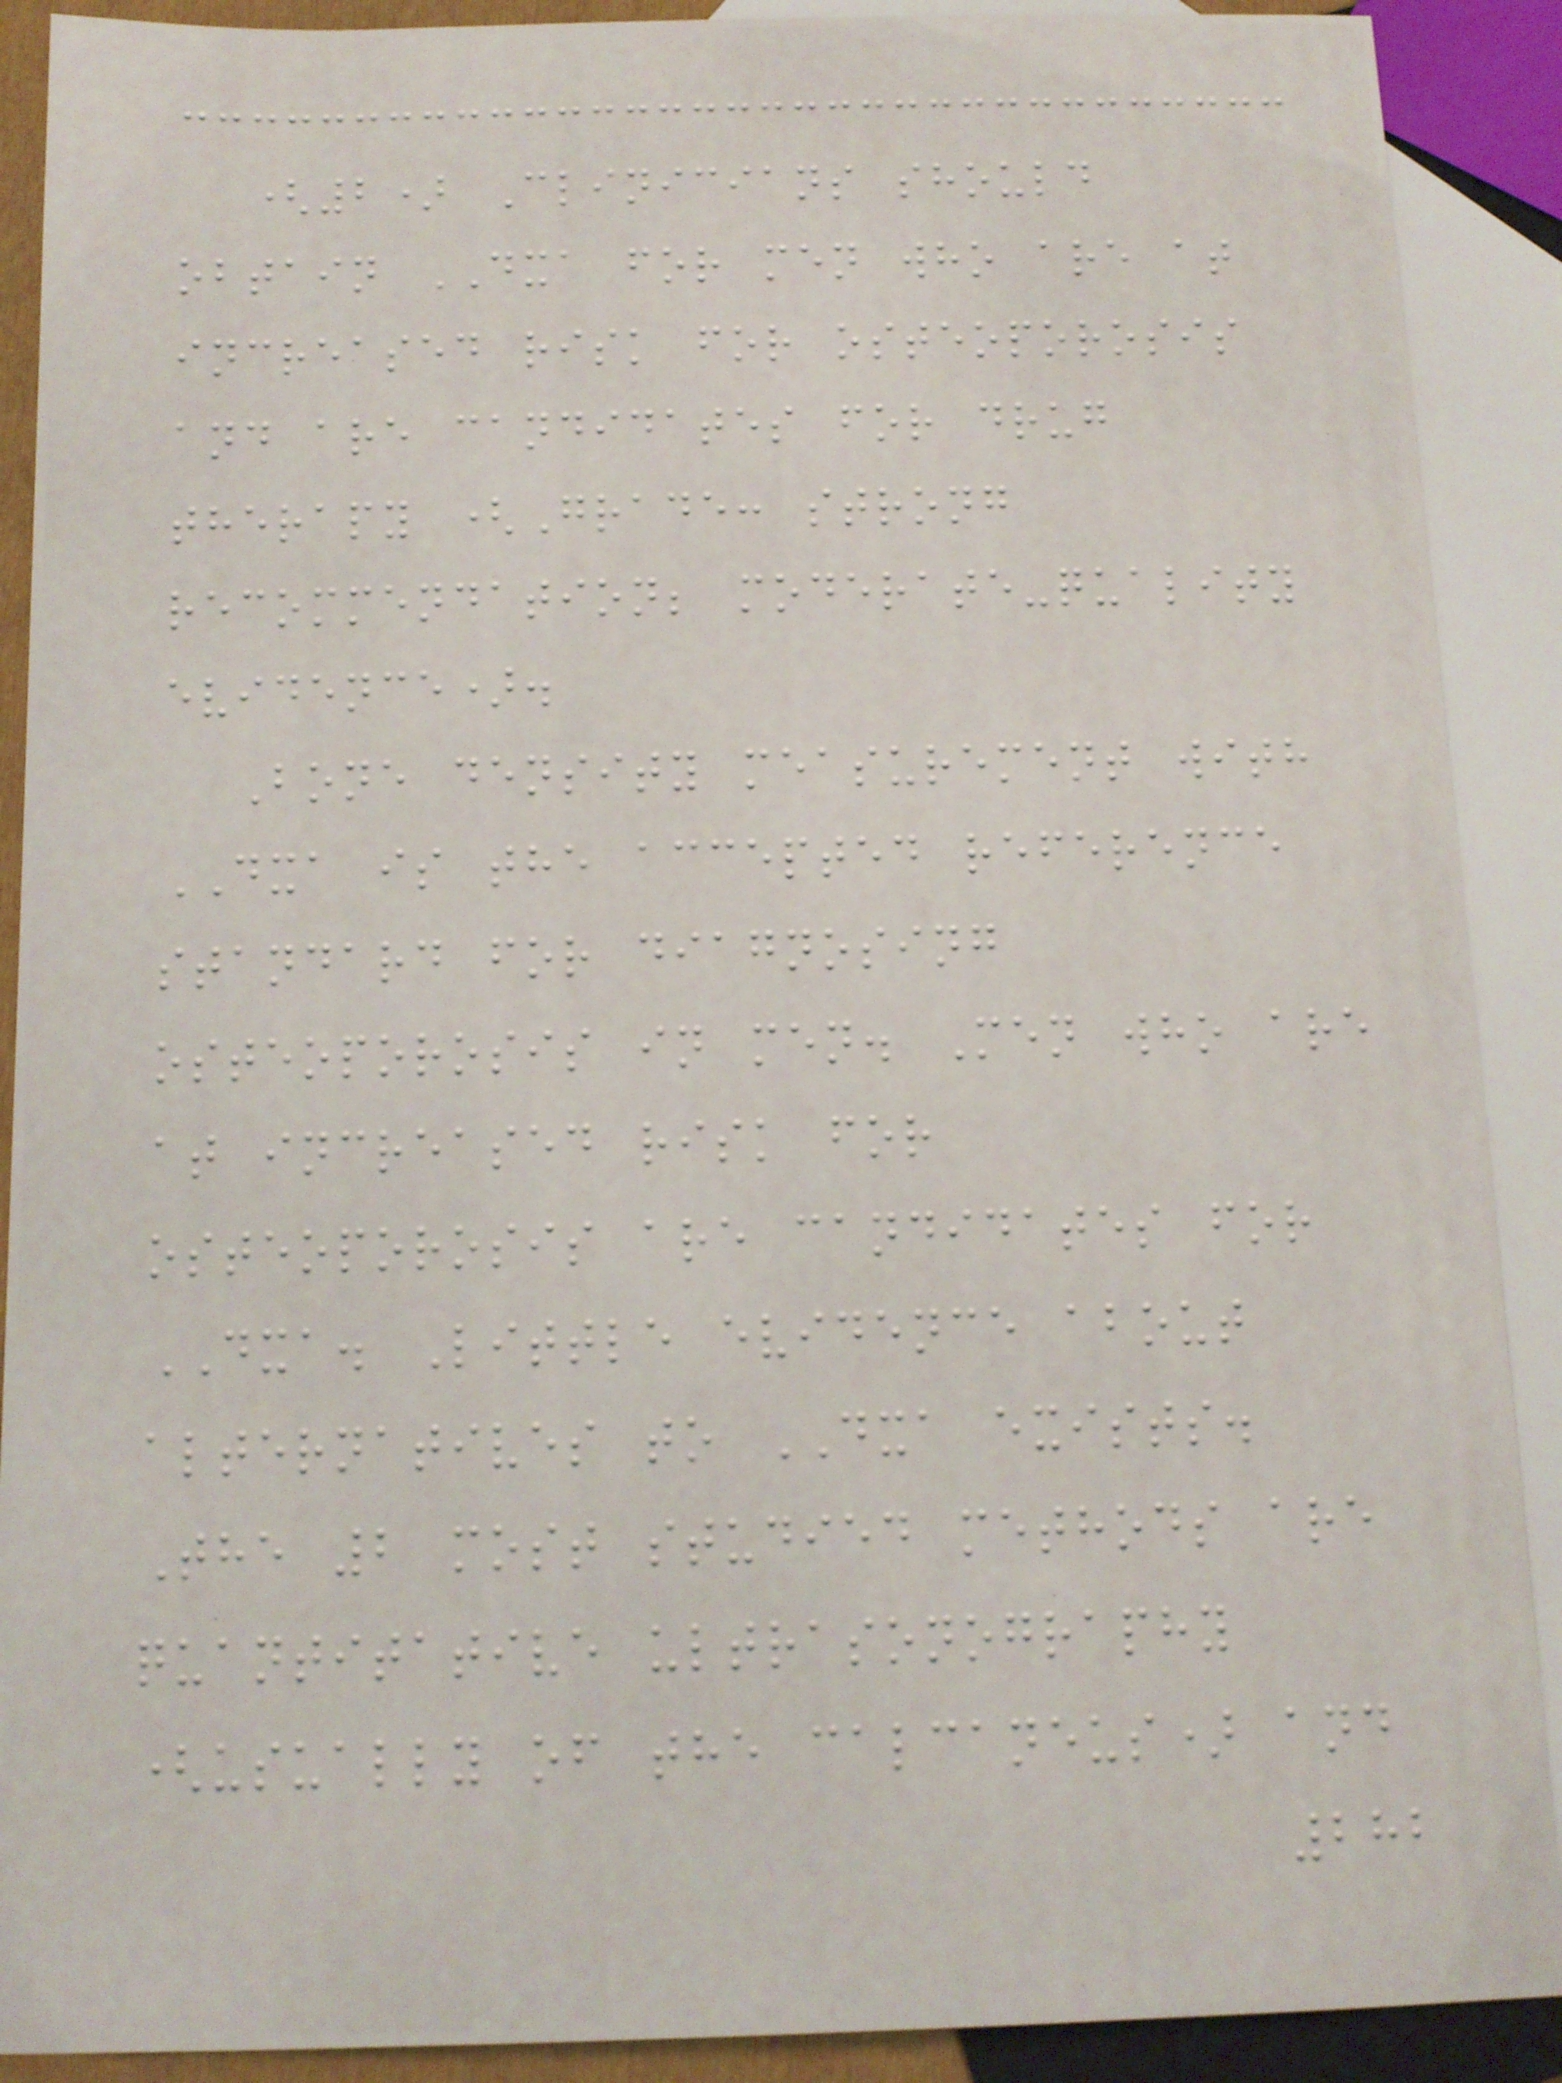(2) Clinicians should
obtain DXA for men who are at
increased risk for osteoporosis
and are candidates for drug
therapy (Grade: strong
recommendation; moderate-quality
evidence).
Bone density measurement with
DXA is the accepted reference
standard for diagnosing
osteoporosis in men. Men who are
at increased risk for
osteoporosis are candidates for
DXA. Little evidence about
alternatives to DXA exists.
The 2 most studied methods are
quantitative ultrasonography
(usually of the calcaneus) and
282
